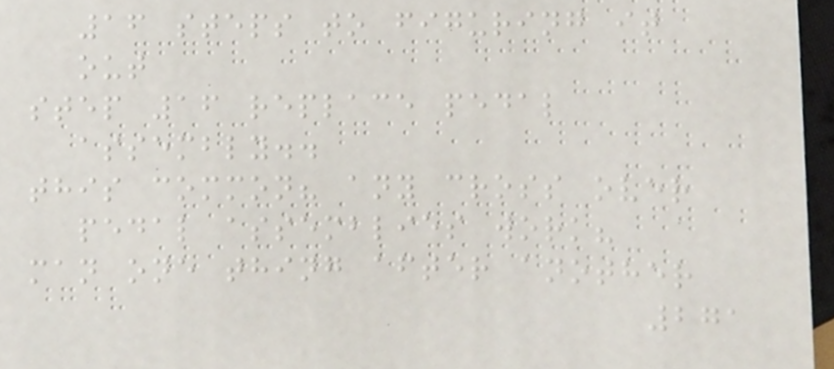16 steps to figuring it
out
step 16 replace pedal
assembly..
this common? any cross over
pedal assemblies work?
man one thing after another
271
